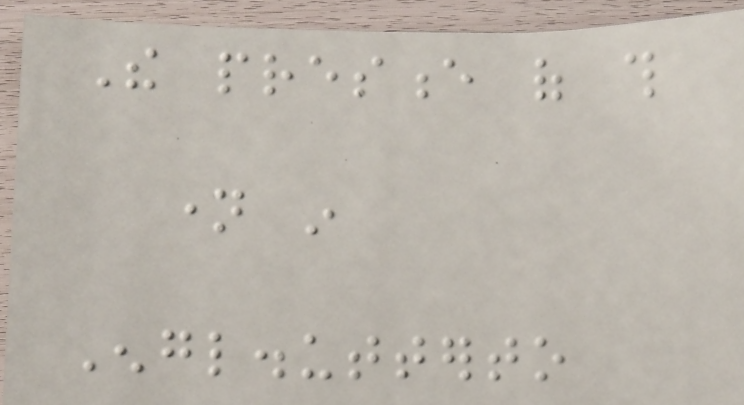The presence of this
name in
Engl.utterto
